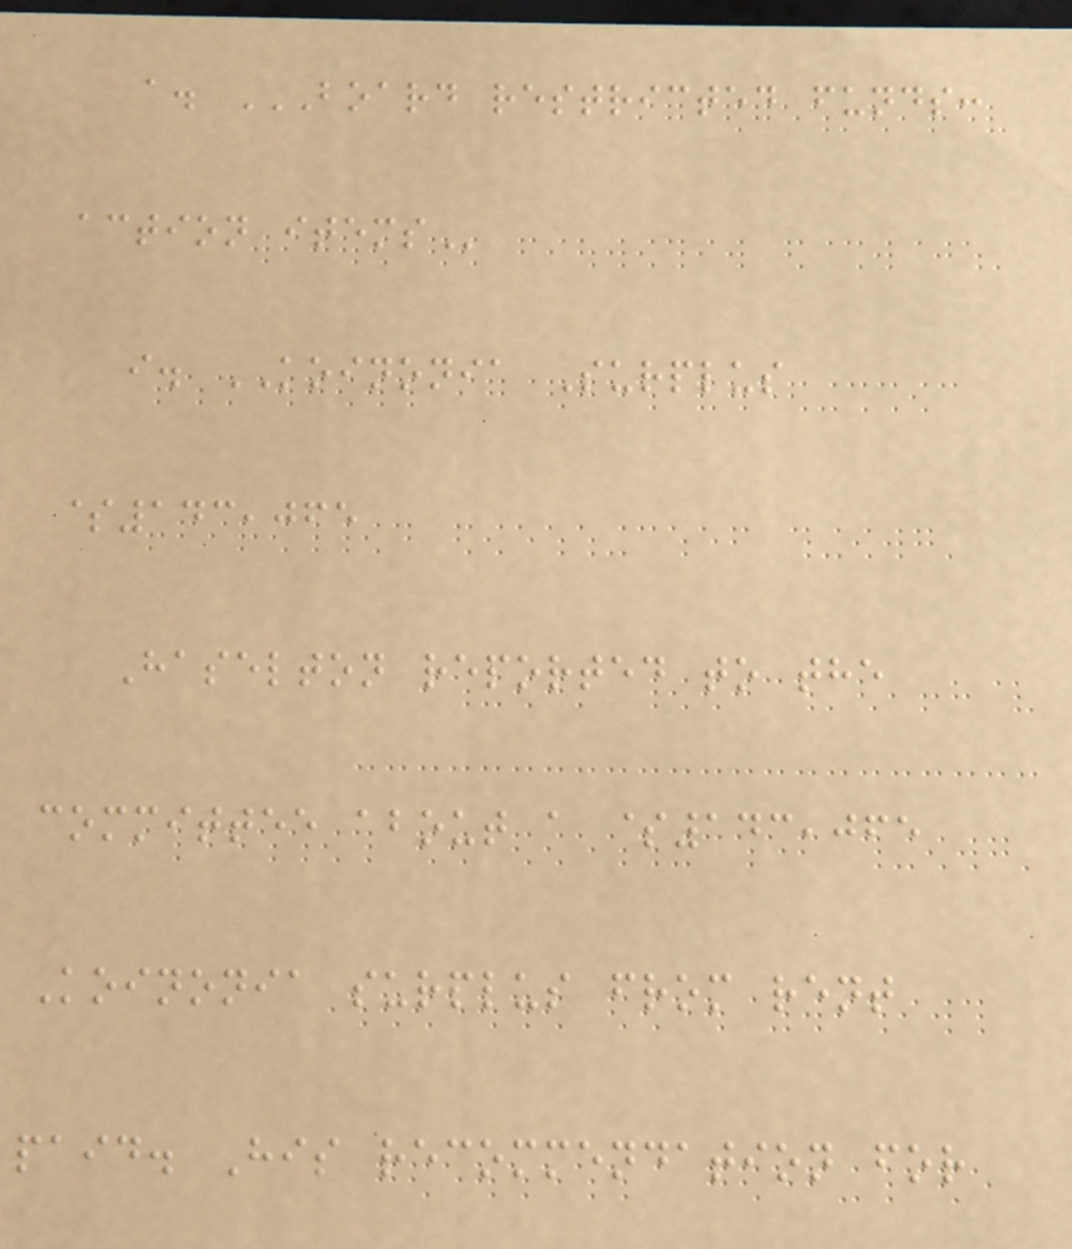a. BOARD RESTRICTED FUNDS:
ACTION ITEMS
i. KOINONIA Surplus
$143,065
Haselton reported to the
committee about a $143,065
Koinonia surplus from rent
paid. His recommendation for
